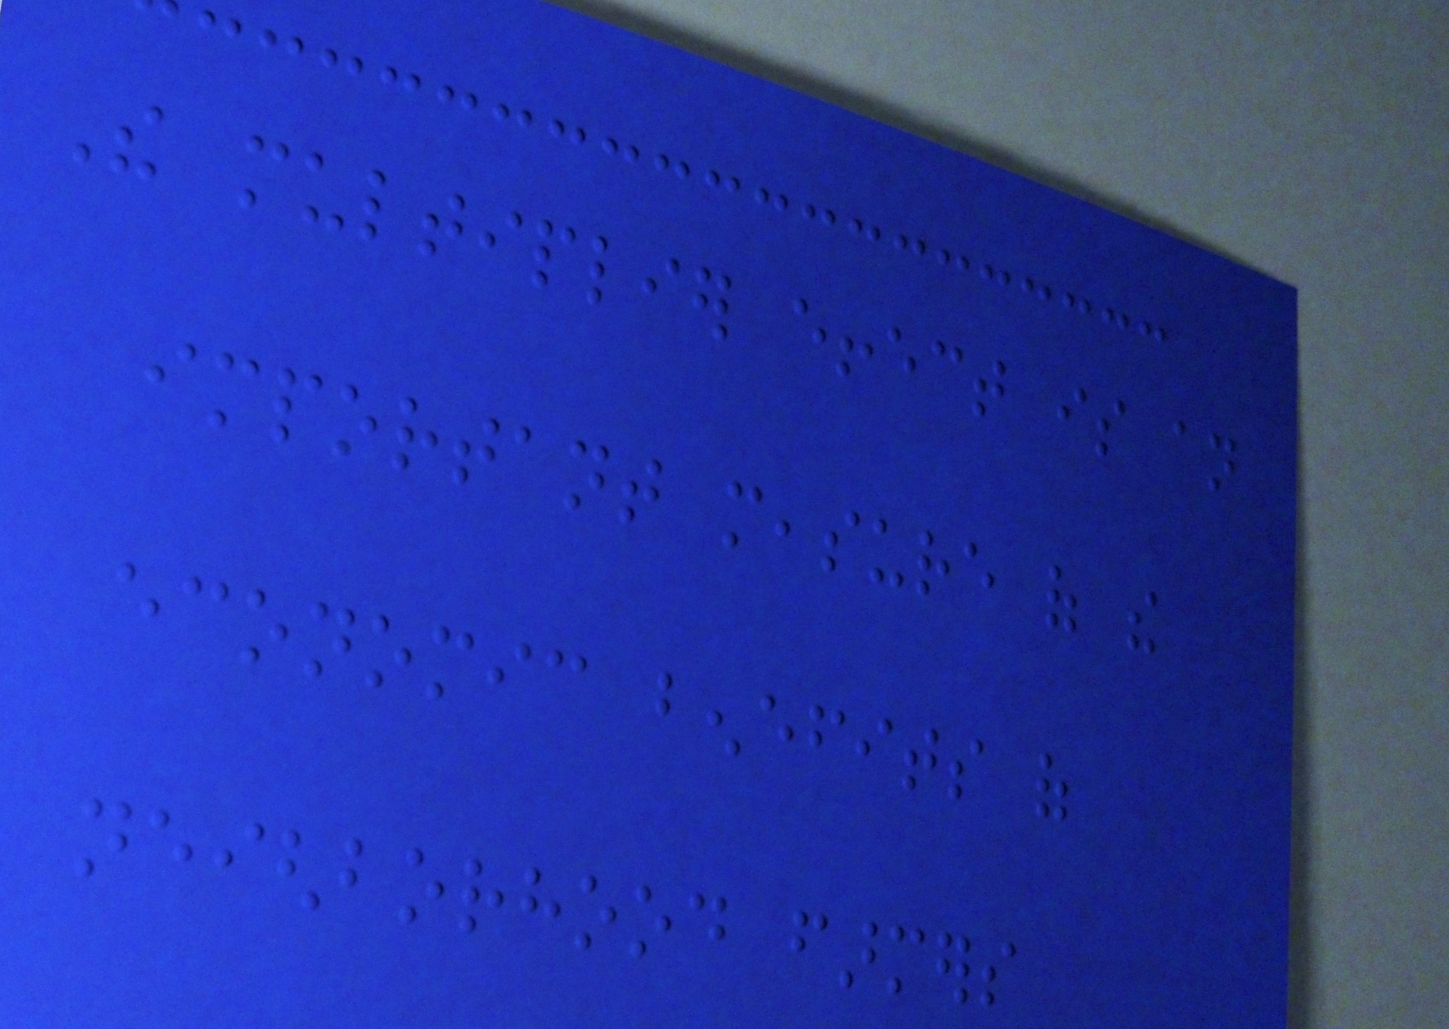The multiplier effect is an
important measure of the
economic benefits of
neighborhood farmers
